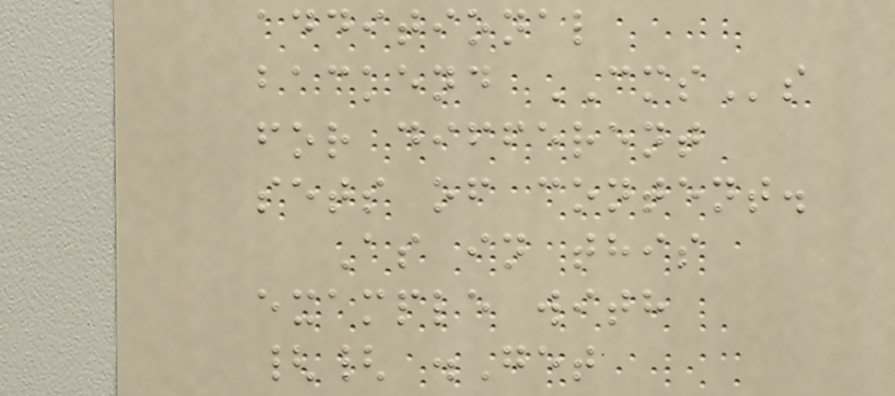additional
backend CMSs
for different
sets of content.
As in this
example with
{{ .Get
